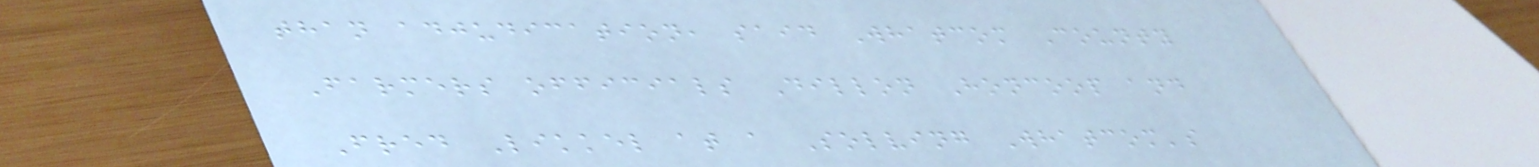than adjudication, said Whatcom County
Farmers officials Dillon Honcoop and
Fred Likkel at a Solving Whatcom's
